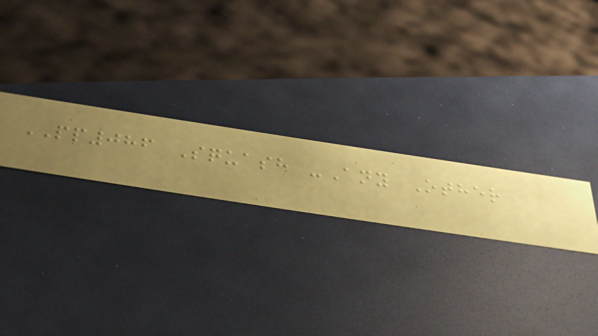PP086 Squash -Any Other
